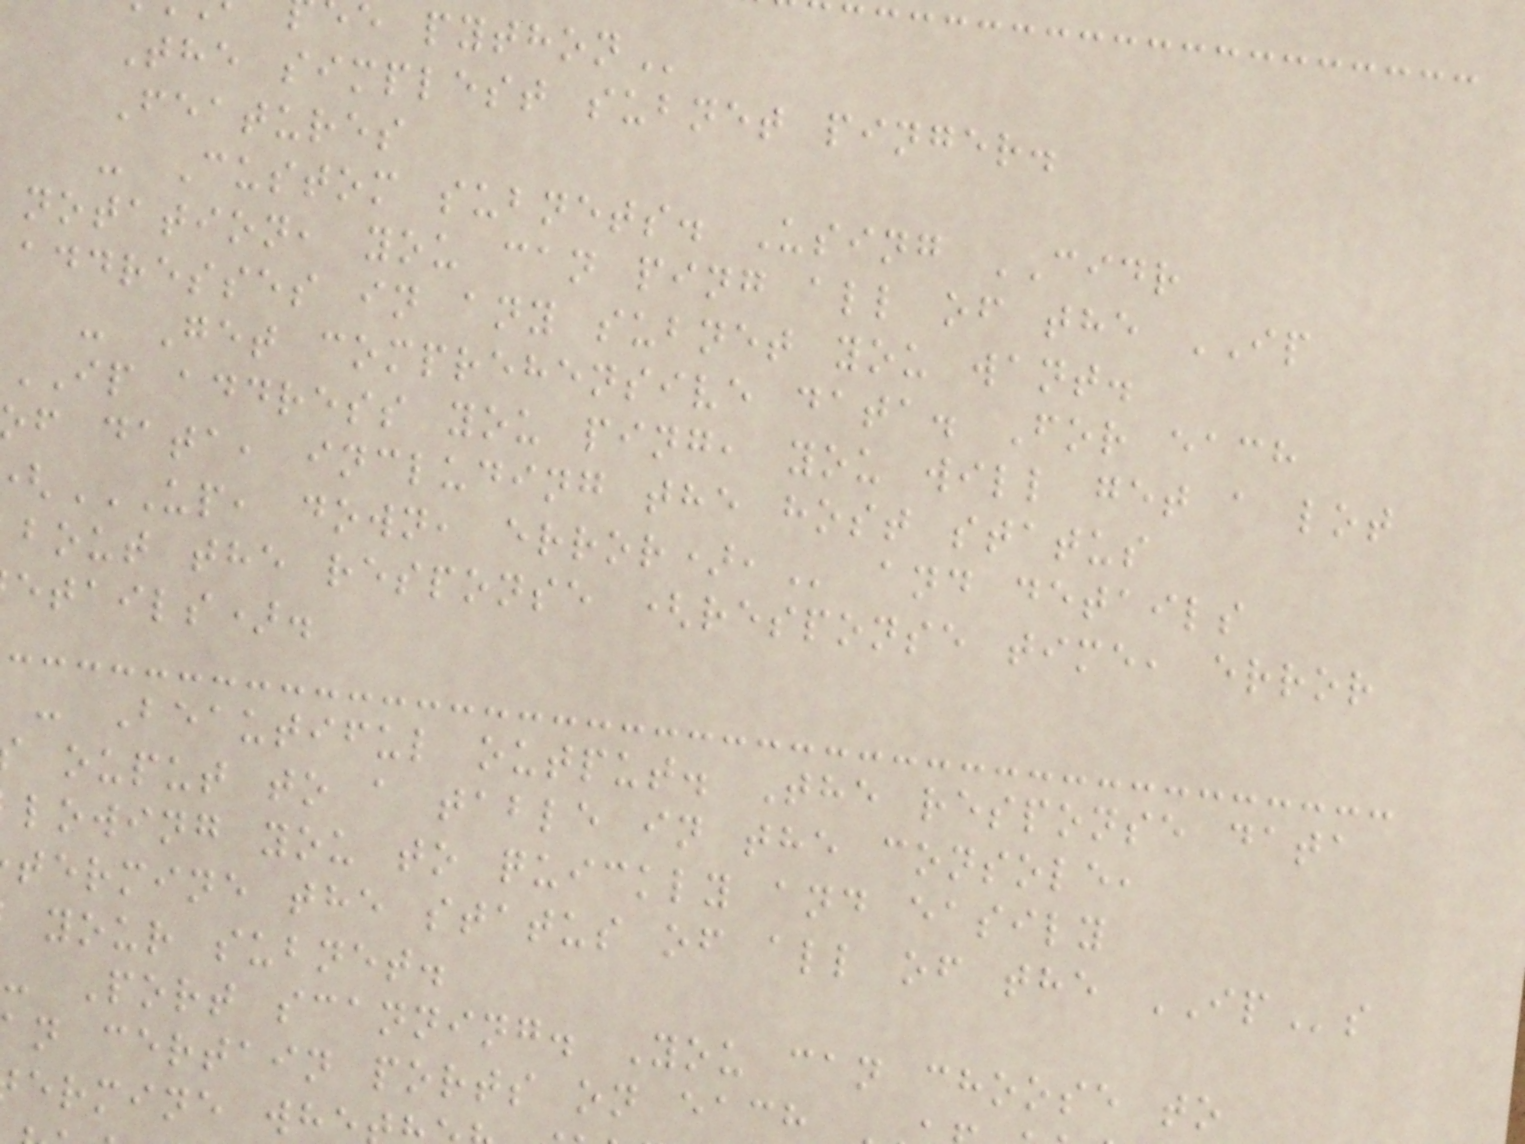The simplest subnet pinger.
Features
- Custom subnets. Using CIDR
notation, you can ping all of the IP
addresses in any subnet you want.
- Get comprehensive data. For each
IP address you ping, you will get a lot
f data, including the host status
bout the response (response time, error
etails).
- Beautiful output. The response data
ouput to a table in the console,
lowing you to quickly and easily
termine the status of all of the IPs
your subnet.
- Port scanning. You can choose to
n certain ports on each
